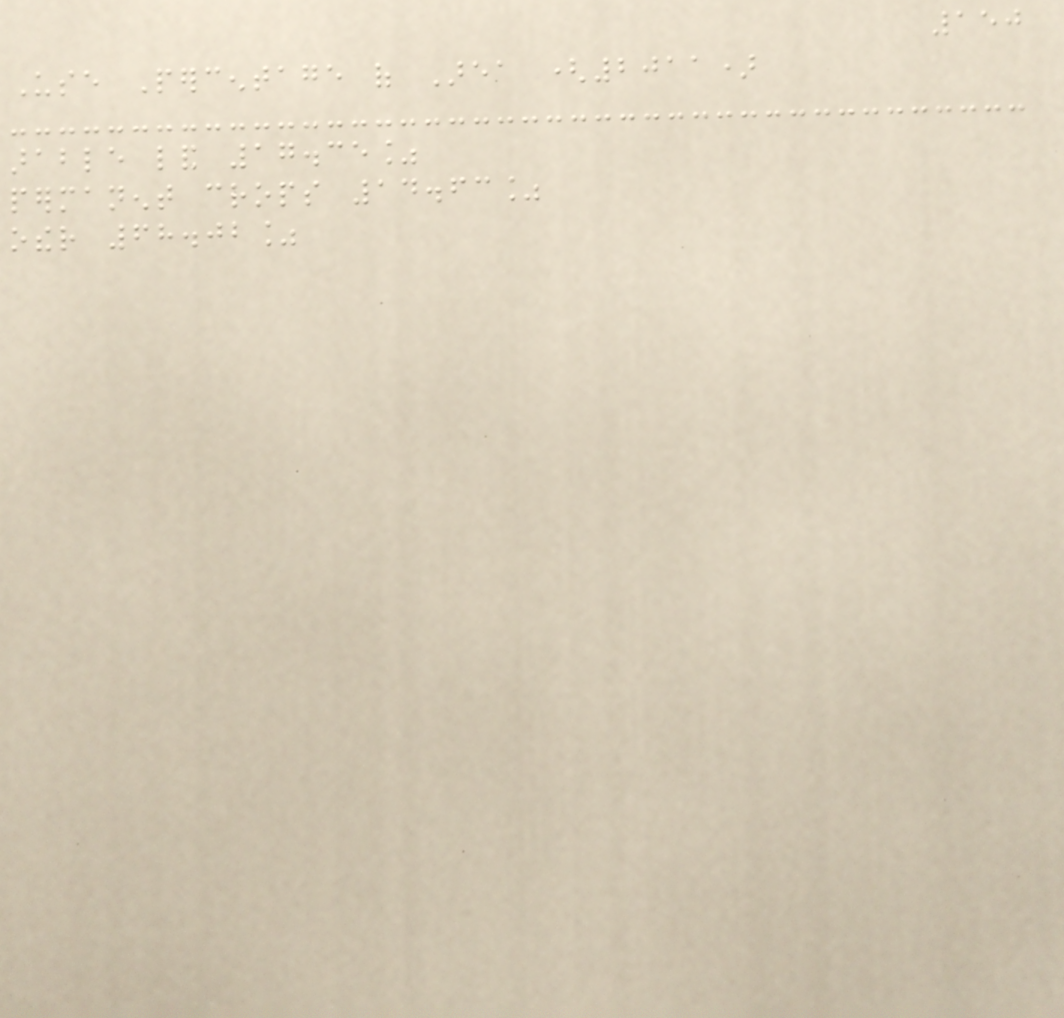150
Use Percentage of Area (2011)
arable land 17.35%
permanent crops 14.63%
other 68.02%
